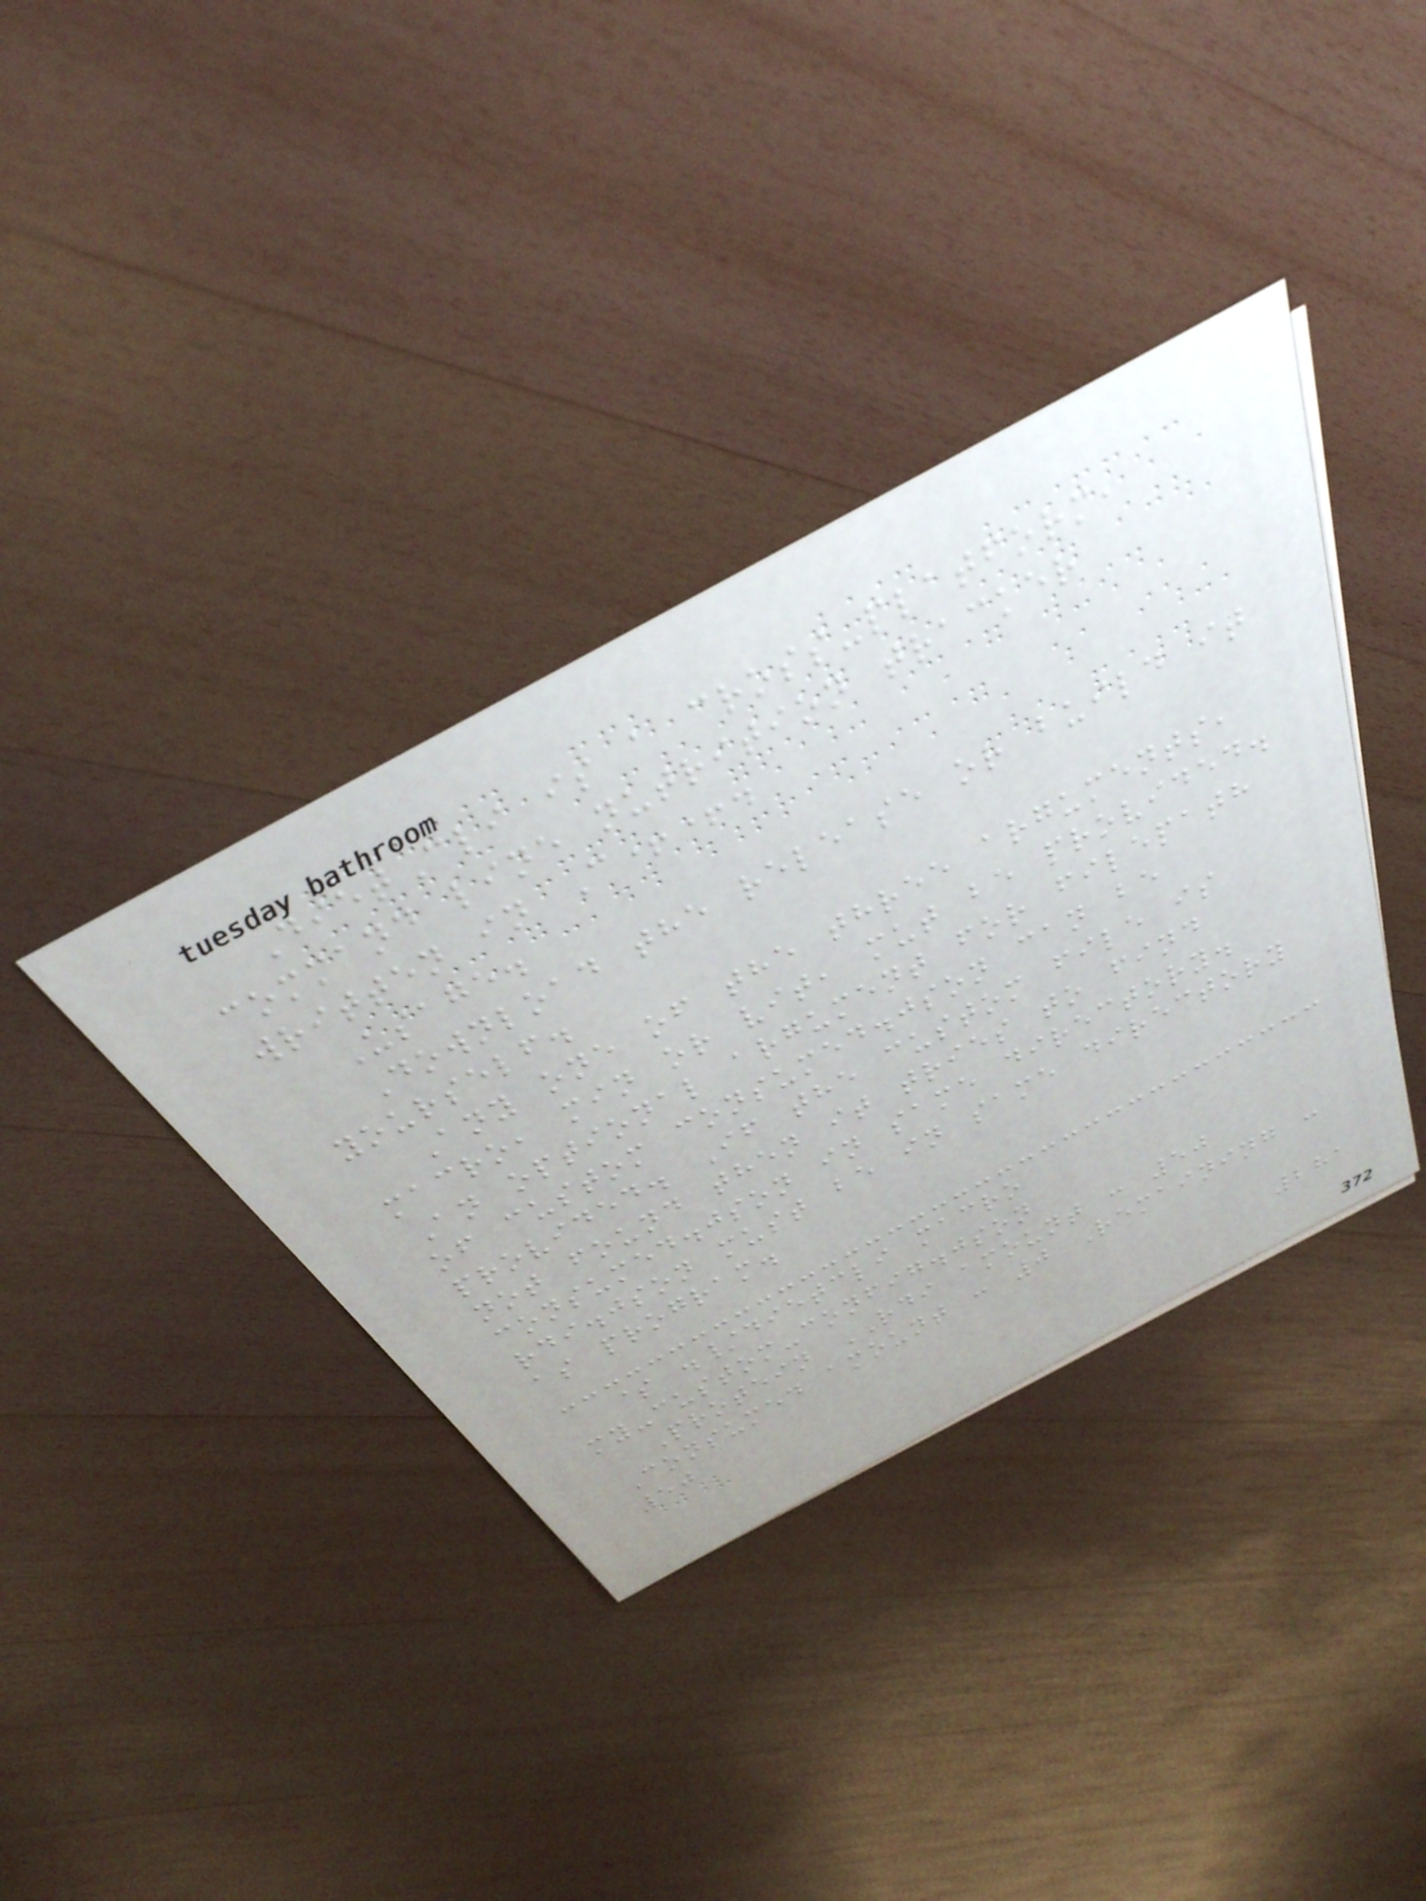DietCli is a cross-platform,
command line nutrition tracker
written in C++.
Usage.
Download the release or build it
yourself.
Any one of the three arguments,
macro, min or vit, mut be provided.
An optional argument for filepath
of custom consumed.json can be
provided. If the custom file is
not found then it tries to find
consumed.json in same directory.
rdi.json must be in same directory
as program.
$ ./dietcli macro
my-custom-config.json
Protein RDI amount : 50
Consumed amount : 0 Remaining :
50
281
